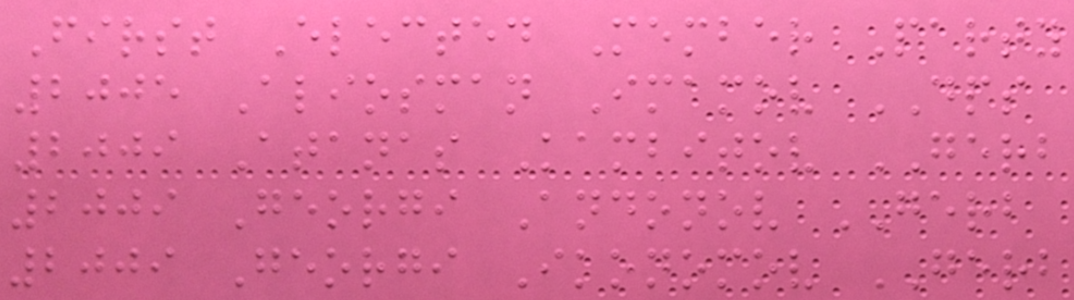First Elected Member Party
2005 Aliosman Imamov DPS
2009 Atanas Kambitov GERB
2009 Georgi Andonov GERB
2009 Georgi Ikonomov GERB
